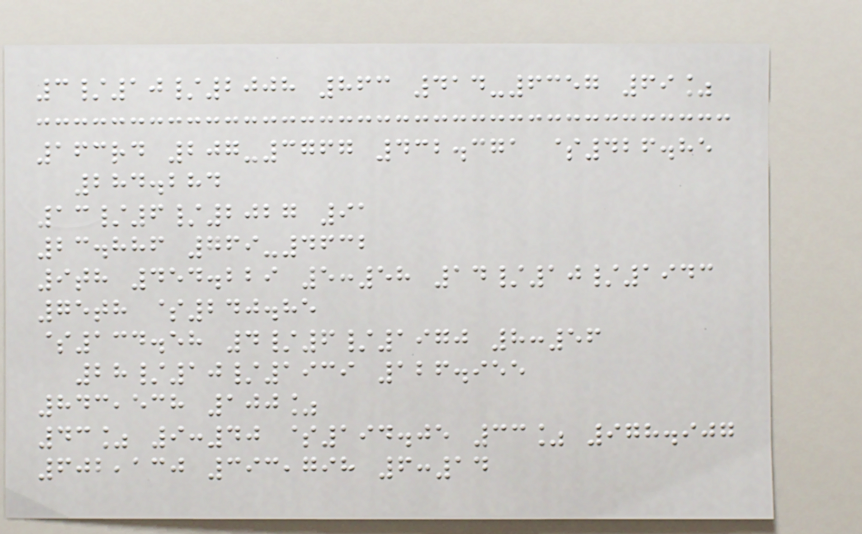3/10/2008 863 414-6357 69%
163rd 207-3767 432.371 $426.85
284.284
13/6/2027 91
23.886 769-4632
9th 454.229 5:58 14/10/1943
75th $240.85
$134.58 4/6/1970 8:56
28/10/1939 126.955
843,538 100%
43% 9:40 $194.05 33% 978.907
602,130 393,798 6:14
